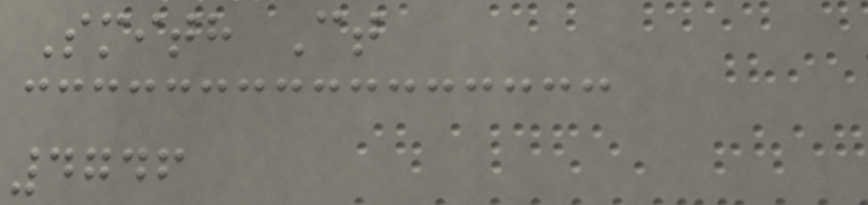Smith Ct
4746
